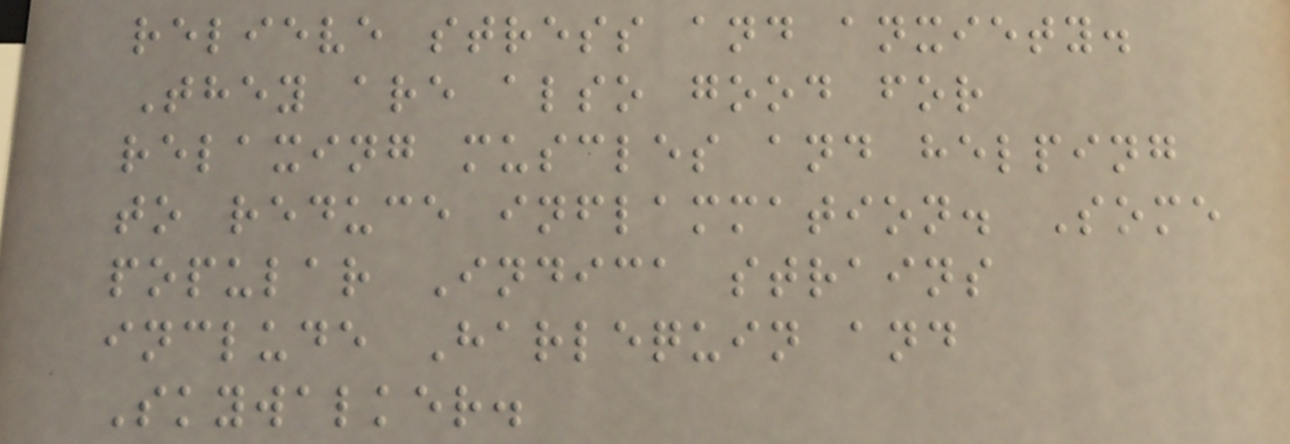relieve stress and anxiety.
They are also good for
relaxing muscles and helping
to reduce inflammation. Some
popular Indica strains
include Harlequin and
Skywalker.
